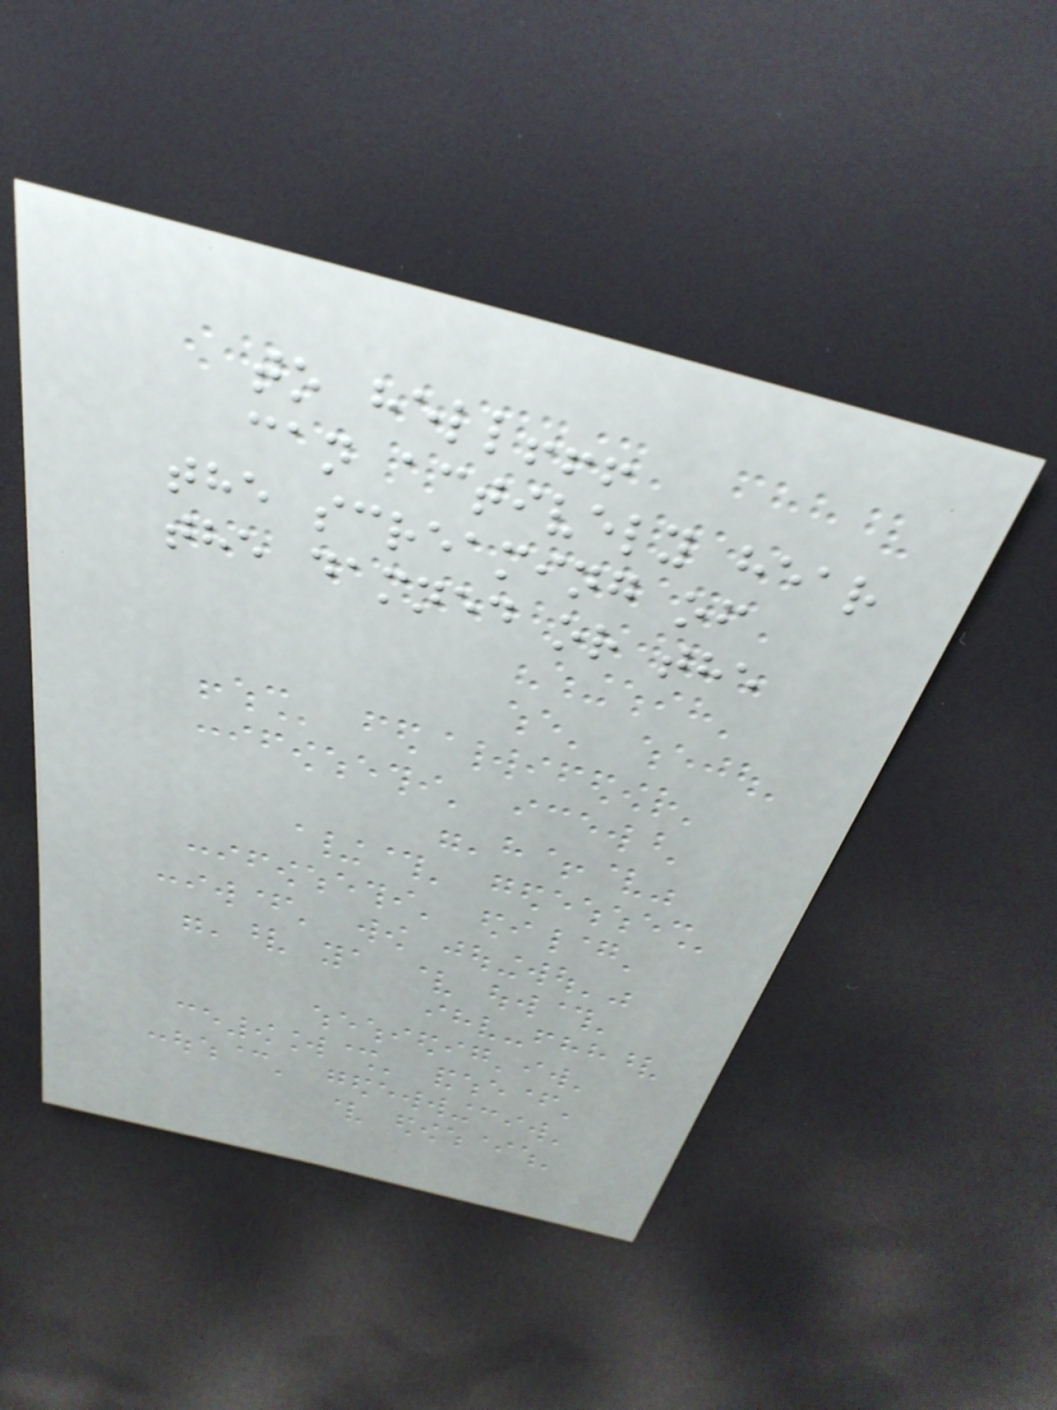to hell!!!
can actively hear
the screaming of
the damned or the
